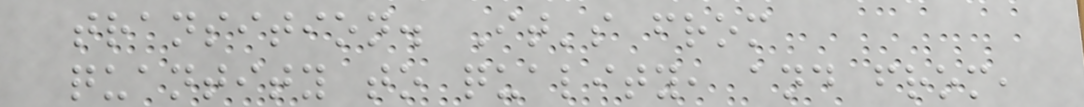transition. It's from
quantity to quality, and from,
